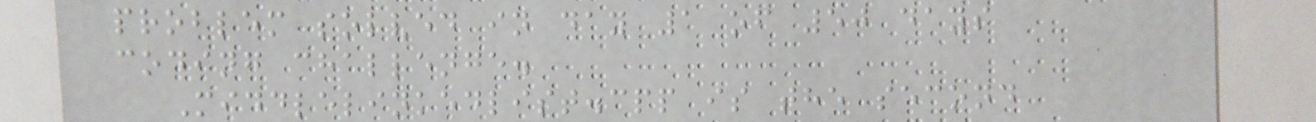problem solved in day 1 of 50 days
coding challenge.
Middlelinkedlist.cpp is the second
